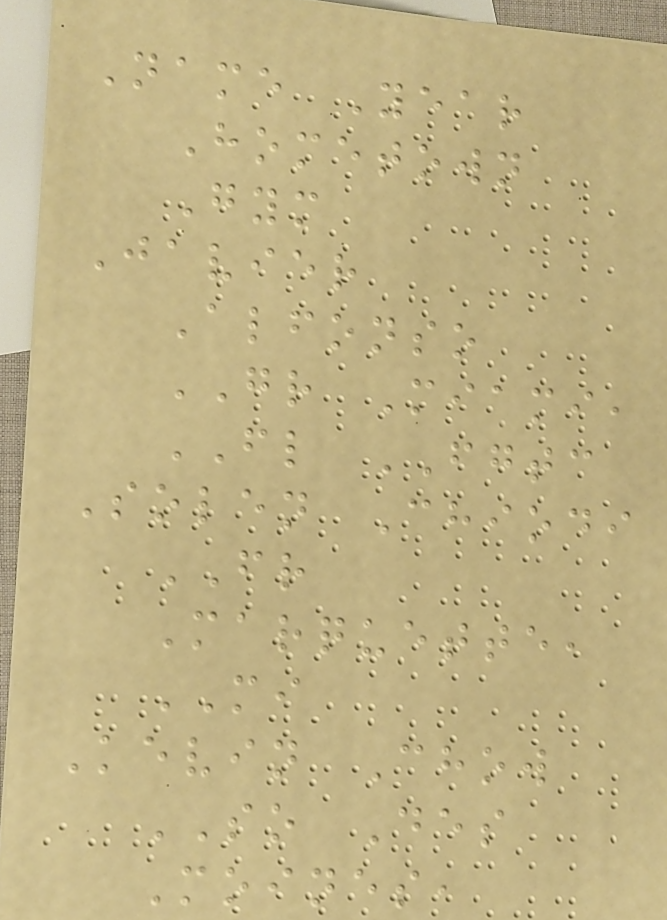Name Year
Hometown
Gym
Javier
Alfonso
GR Miami,
FL FGTC
Solen Chiodi
FR
Marquette,
MI
Kevin Chow
SO Des
Moines,
